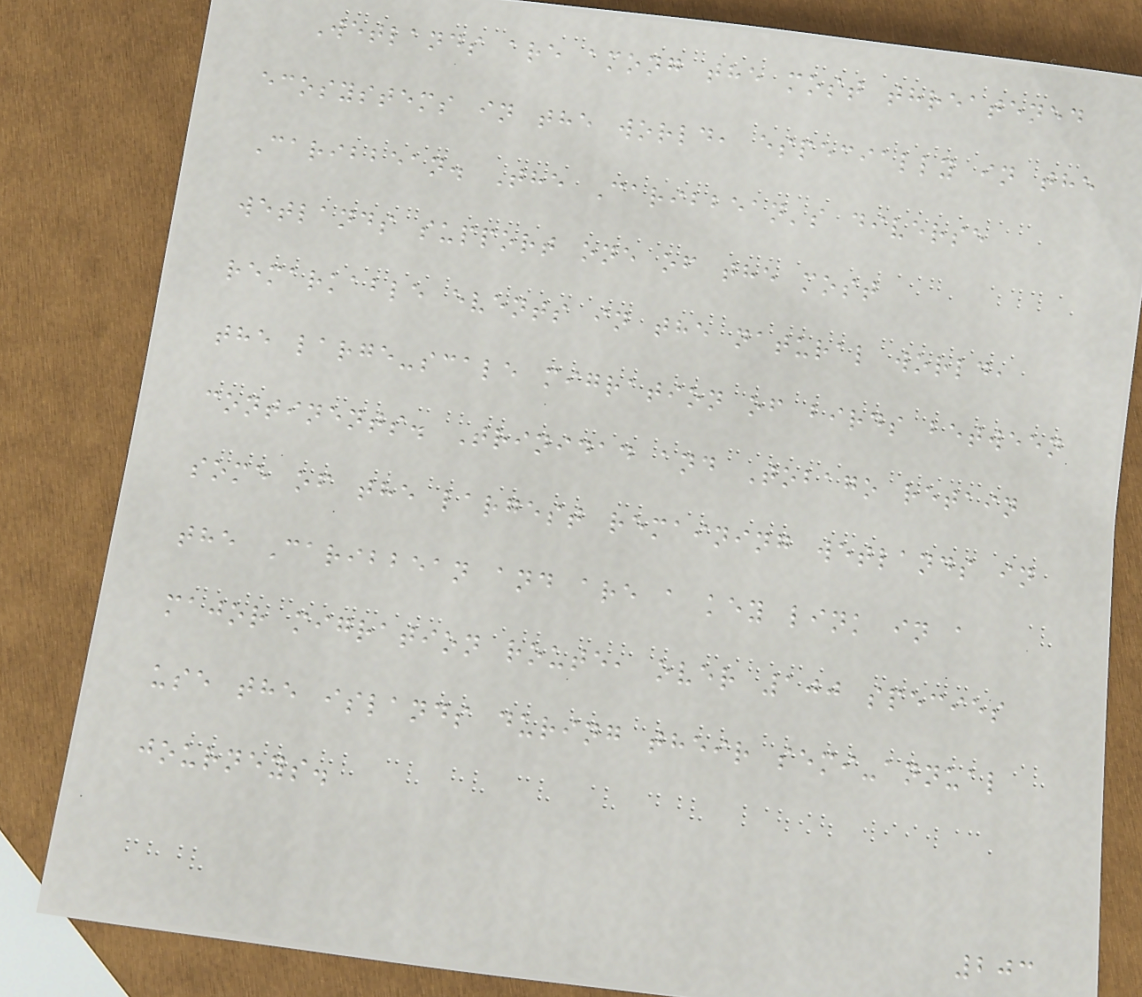Wetlands are among the most threatened
ecosystems in the world, especially in the
Caribbean. The Caribbean's diverse
wetlands support one of the most
remarkable events in the natural world,
the large-scale migration of birds between
continents. Trinidad and Tobago retain
some of the largest remaining wetlands in
the Caribbean and are a key link in a
major migration route, over 100 species
use the islands during their semi-annual
journeys.
203
